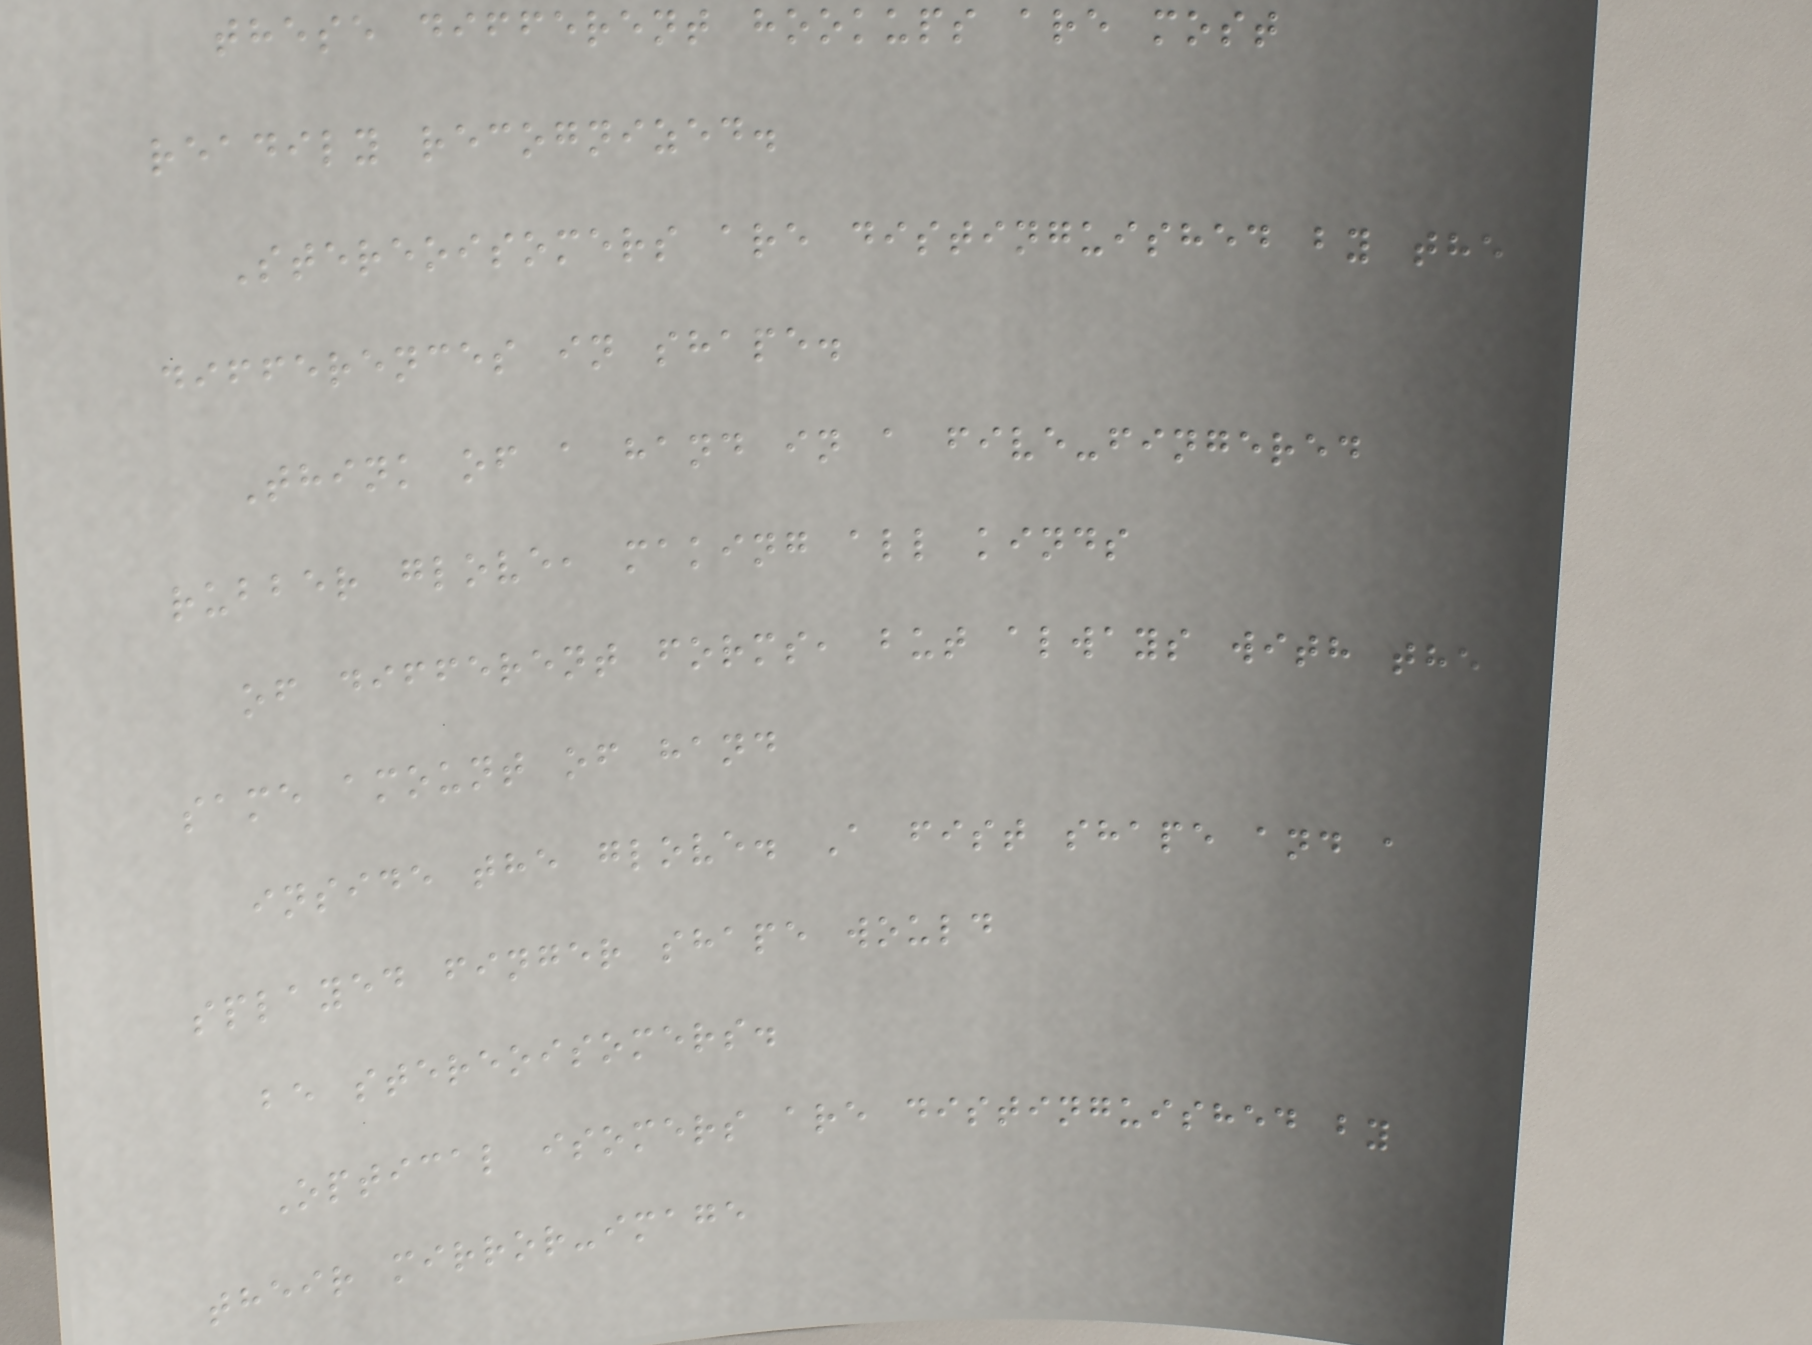these different hookups are most
readily recognized.
Stereoisomers are distinguished by the
differences in shape.
Think of a hand in a five-fingered
rubber glove, making all kinds
of different forms, but always with the
same amount of hand
inside the glove. A fist shape and a
splayed finger shape would
be stereoisomers.
Optical isomers are distinguished by
their mirror-image
